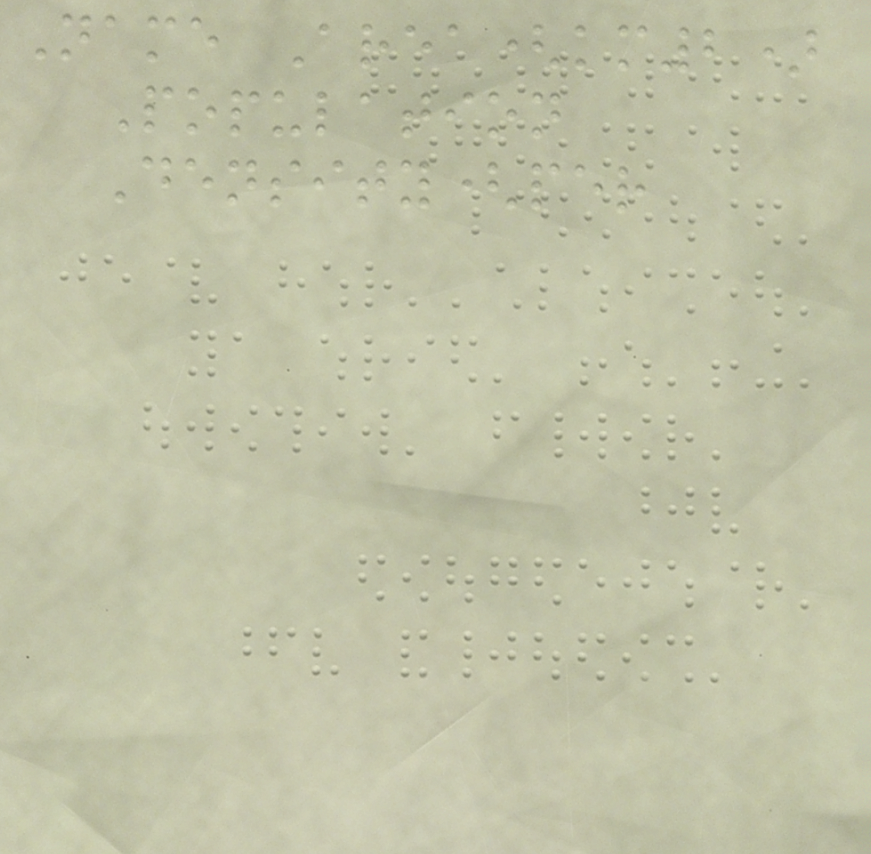Name Area(km2)
Population
Density(per
